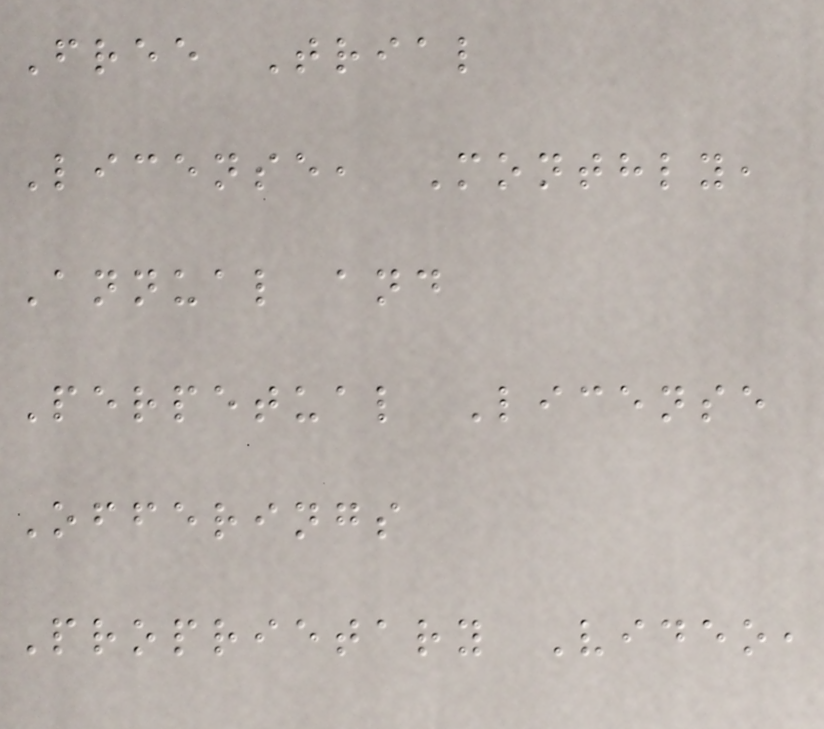Free Trial
License, Monthly,
Annual and
Perpetual License
Offerings
Proprietary Video,
